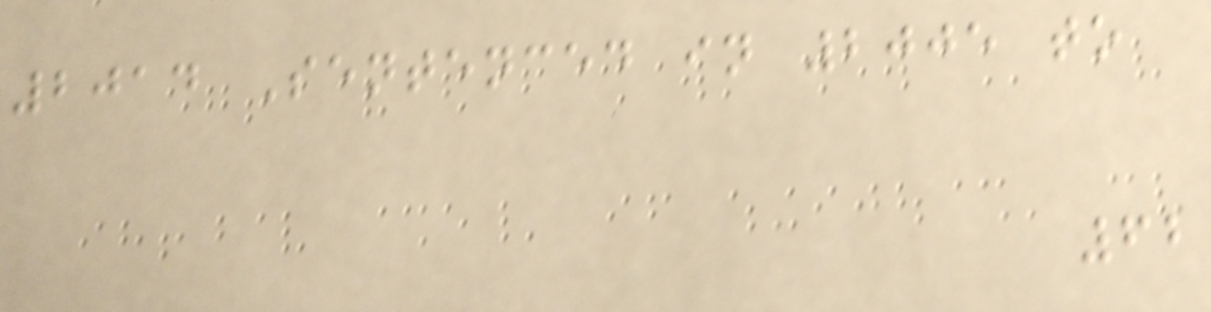2014 Sentenced in 2005 to
62
